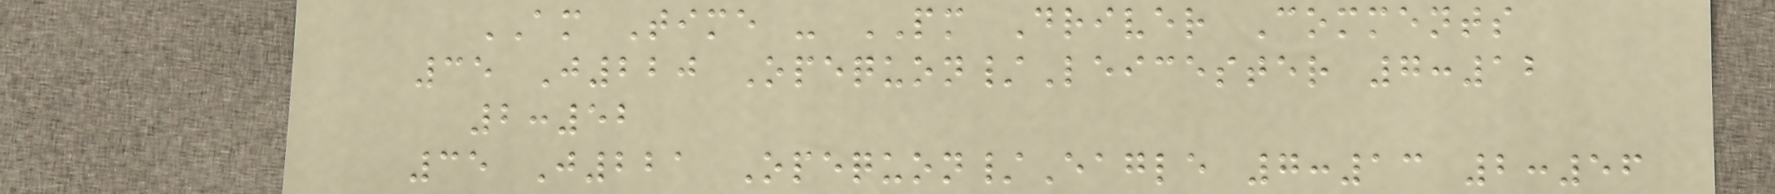AM Time - PM Driver Comments
35 J220 Opequon/Leicester 7:12
2:52
35 J221 Opequon/Eagle 7:13 2:56
